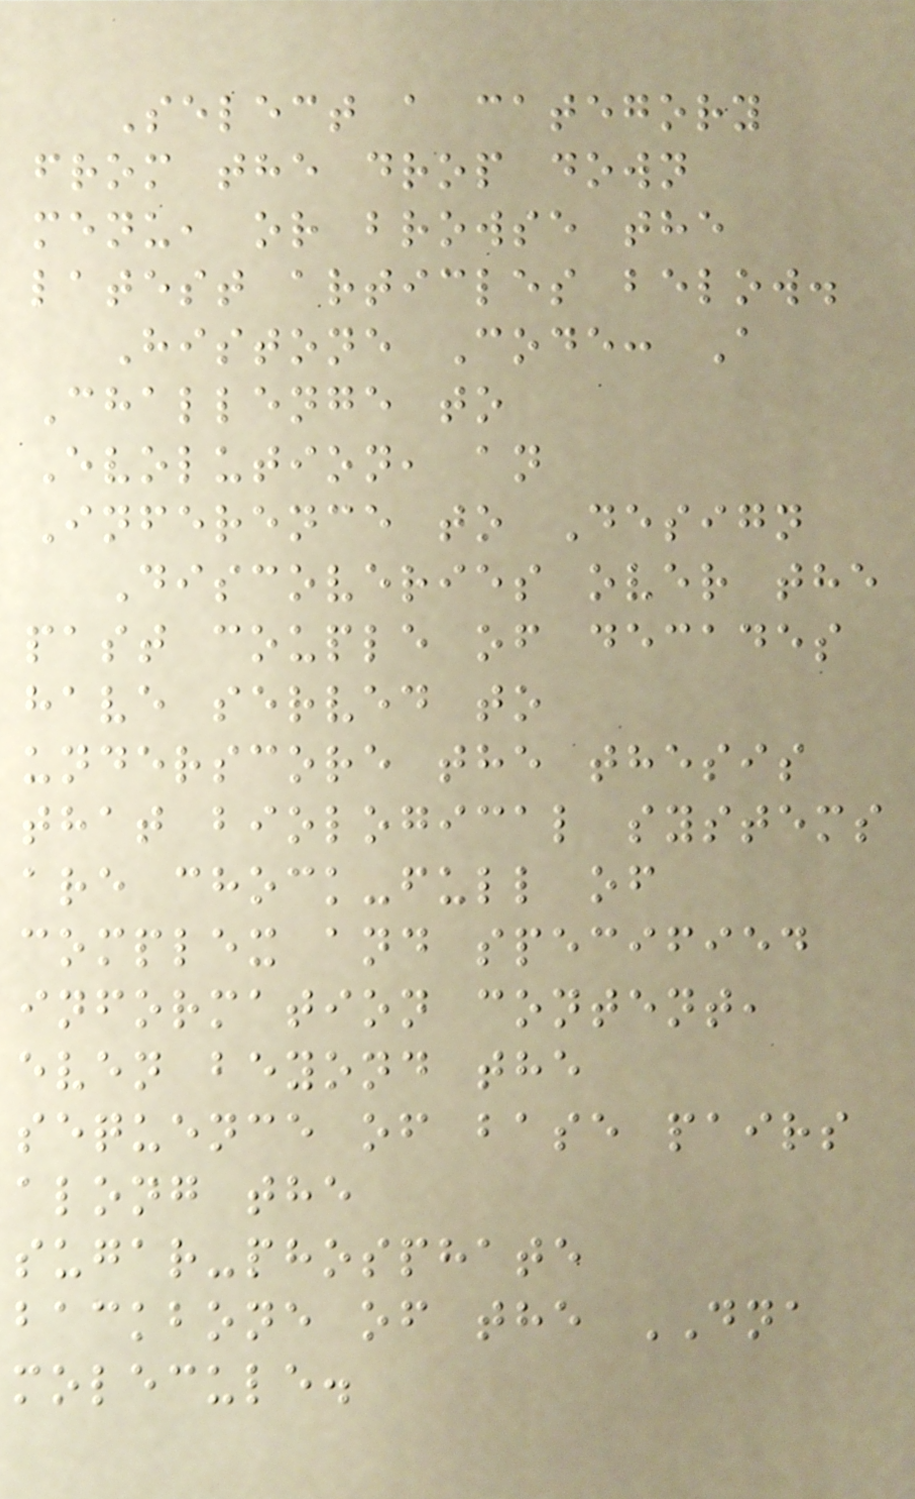Select a category
from the drop down
menu, or browse the
latest articles below.
Histone Code: A
Challenge to
Evolution, an
Inference to Design
Discoveries over the
past couple of decades
have served to
underscore the thesis
that biological systems
are chock-full of
complex and specified
information content,
even beyond the
sequence of base pairs
along the
sugar-phosphate
backbone of the DNA
molecule.
